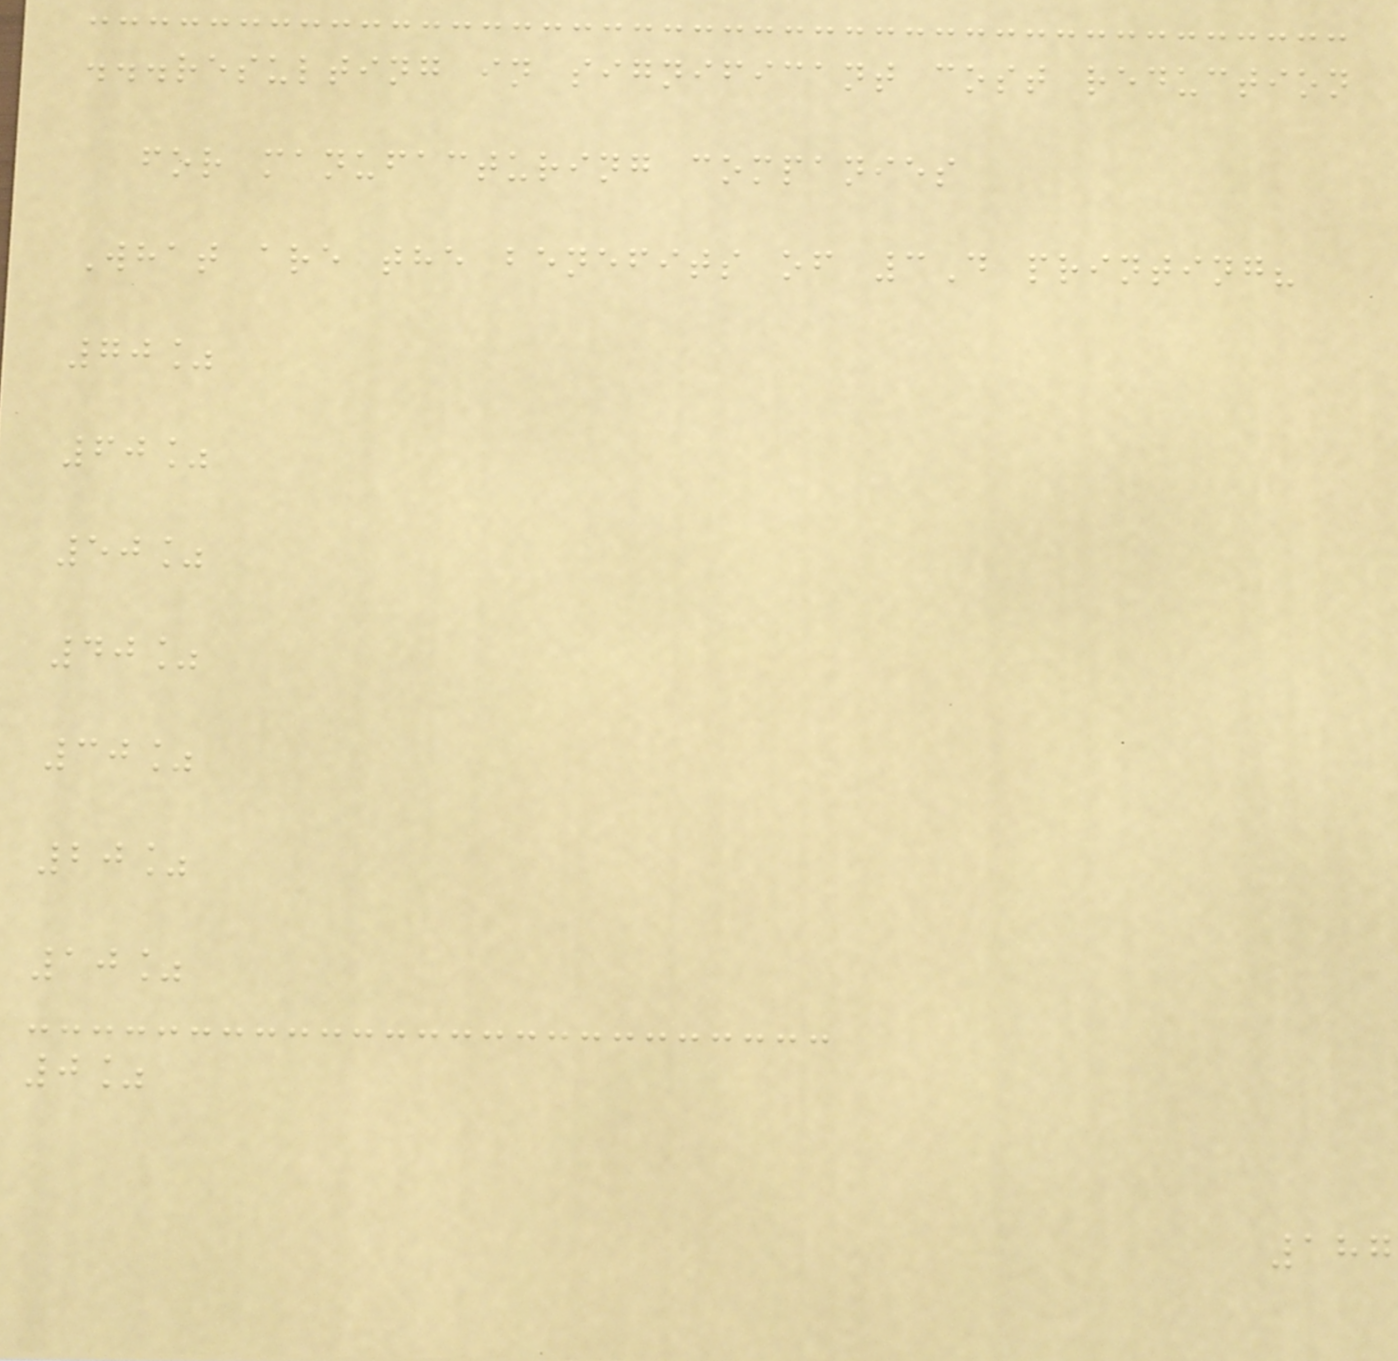...resulting in significant cost reduction
for manufacturing companies
What are the benefits of 3D printing?
70%
60%
50%
40%
30%
20%
10%
0%
187
